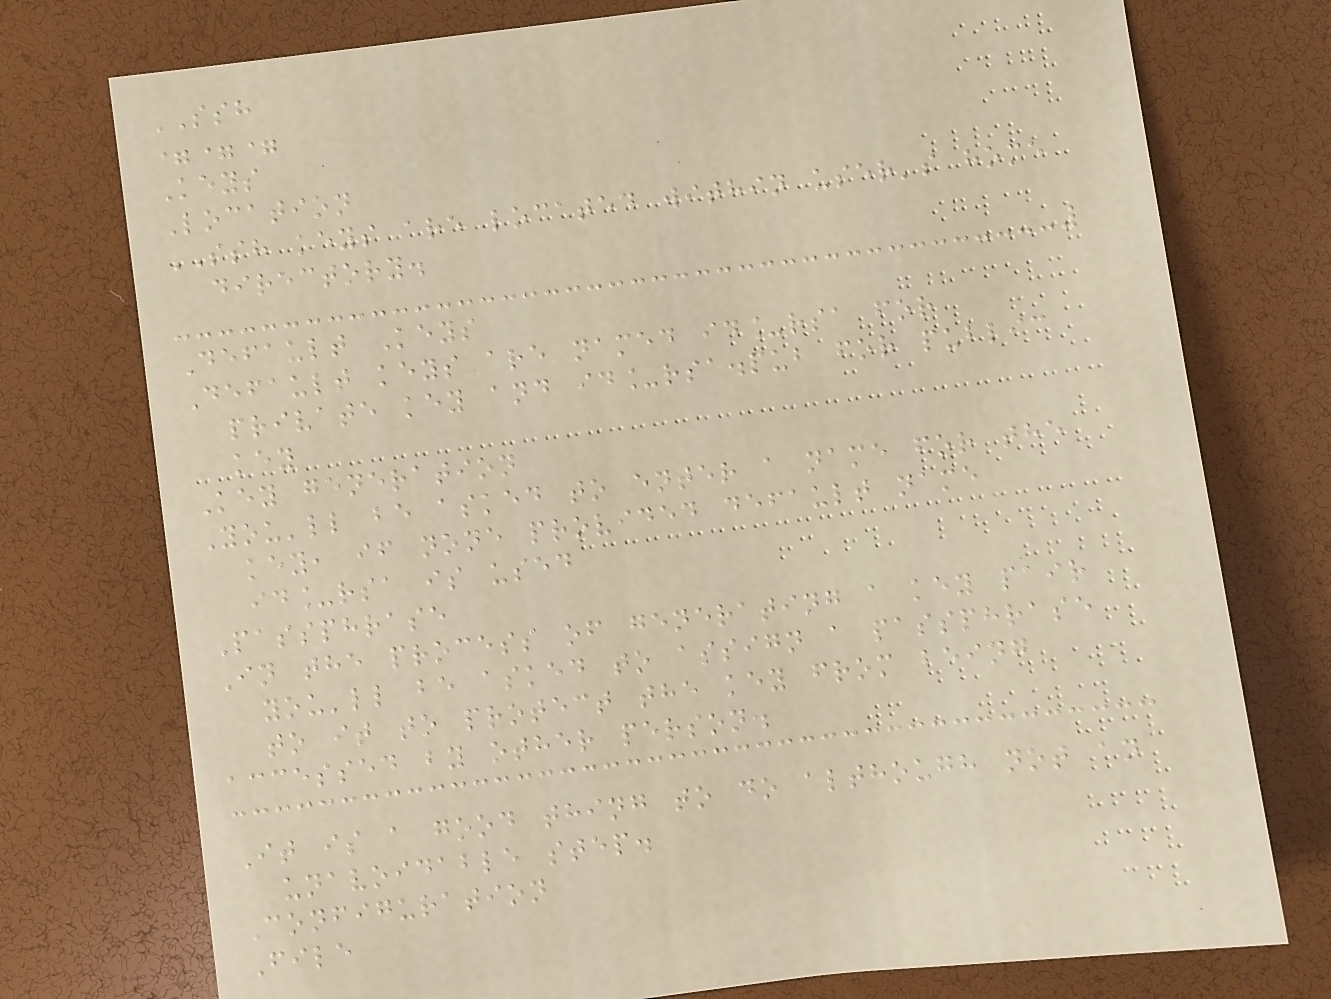SSH
===
Keys
Location
SSH keys are located within user's home
directory.
Default Keys
Default keys are named id_rsa for
private key and id_rsa.pub for public
key
Key generation
You'll be asked to enter a name for the
key, if none provided default name
id_rsa is used
Passphrase
In the process of generating a key pair
you'll be asked to assign a passphrase
to it to protect the key from being
accessed by other person.
It is a good thing to do although not an
unavoidable step.
Configuration
File
